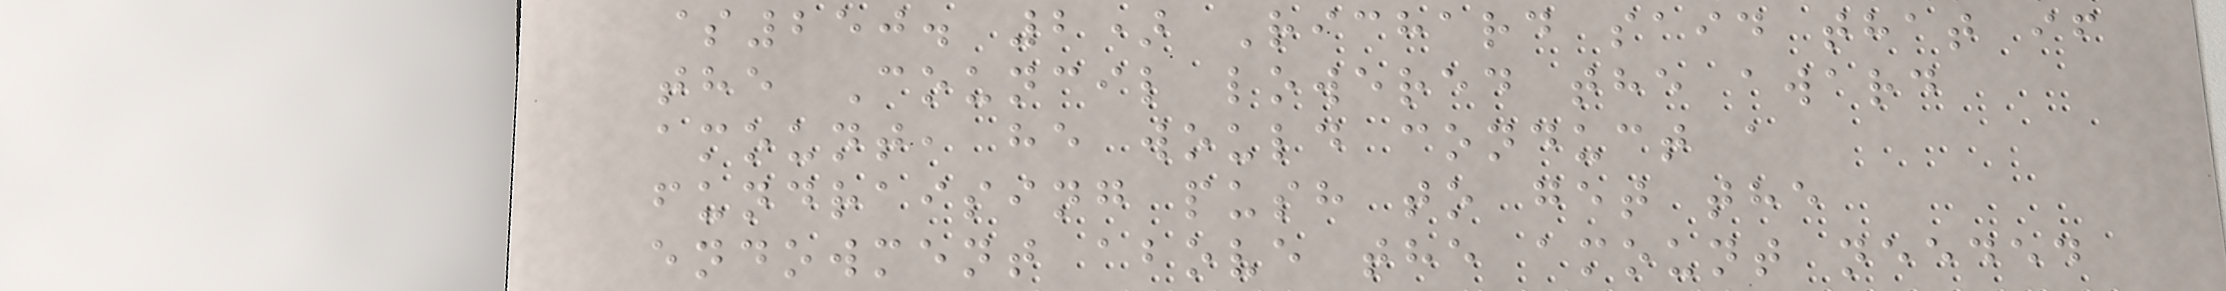$250. 2) Richard said that if
the Council lowered the award
amount, he would conduct a
fundraising push to get the
endowment above the amount needed
